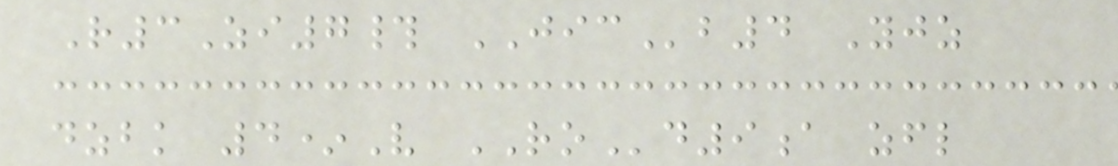R3Zi7# JICb4 Yjz
dzbk 4*V ROd9a zfl
